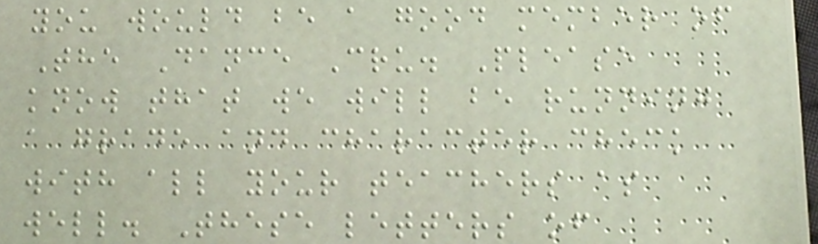you would be a good member of
The Dance Cru. Please
know that we will be running
a grade and character check
with all your teachers as
well. These letters of
